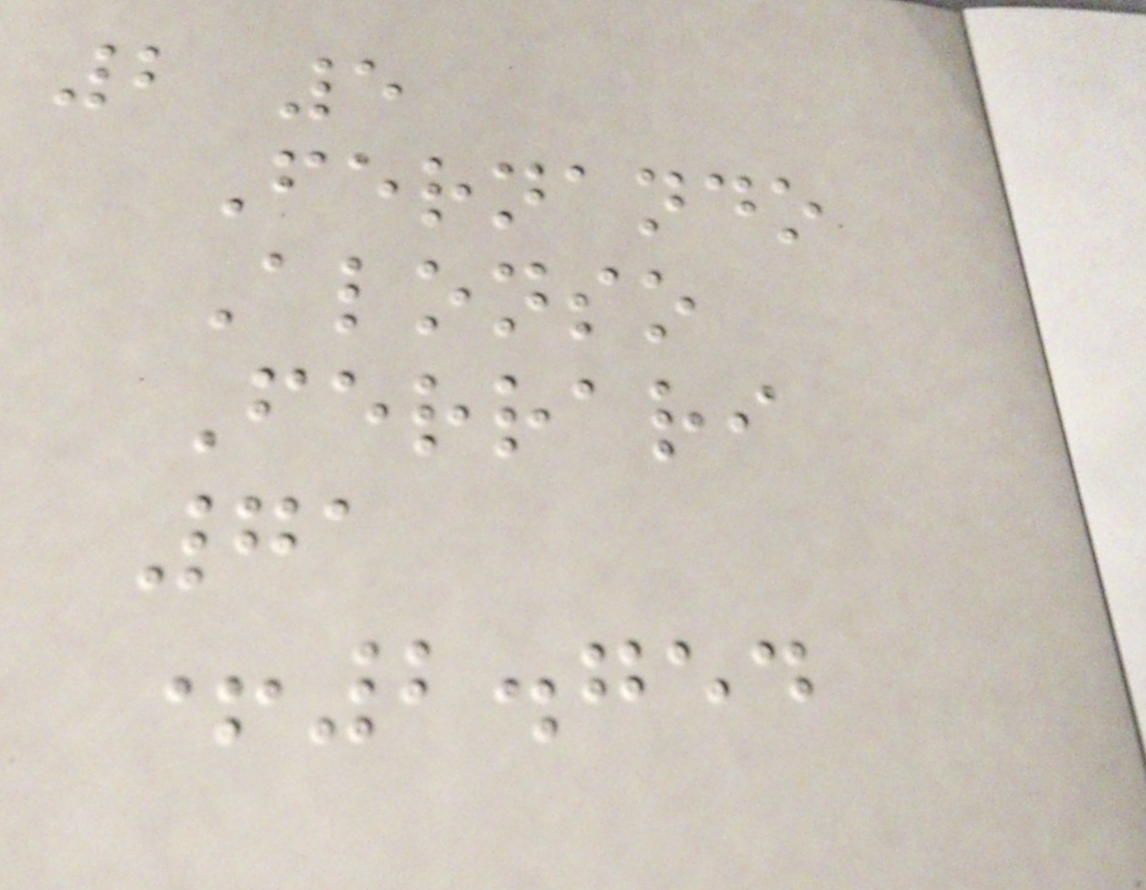2 5
Fernando
Alonso
Ferrari
71
+2.754
